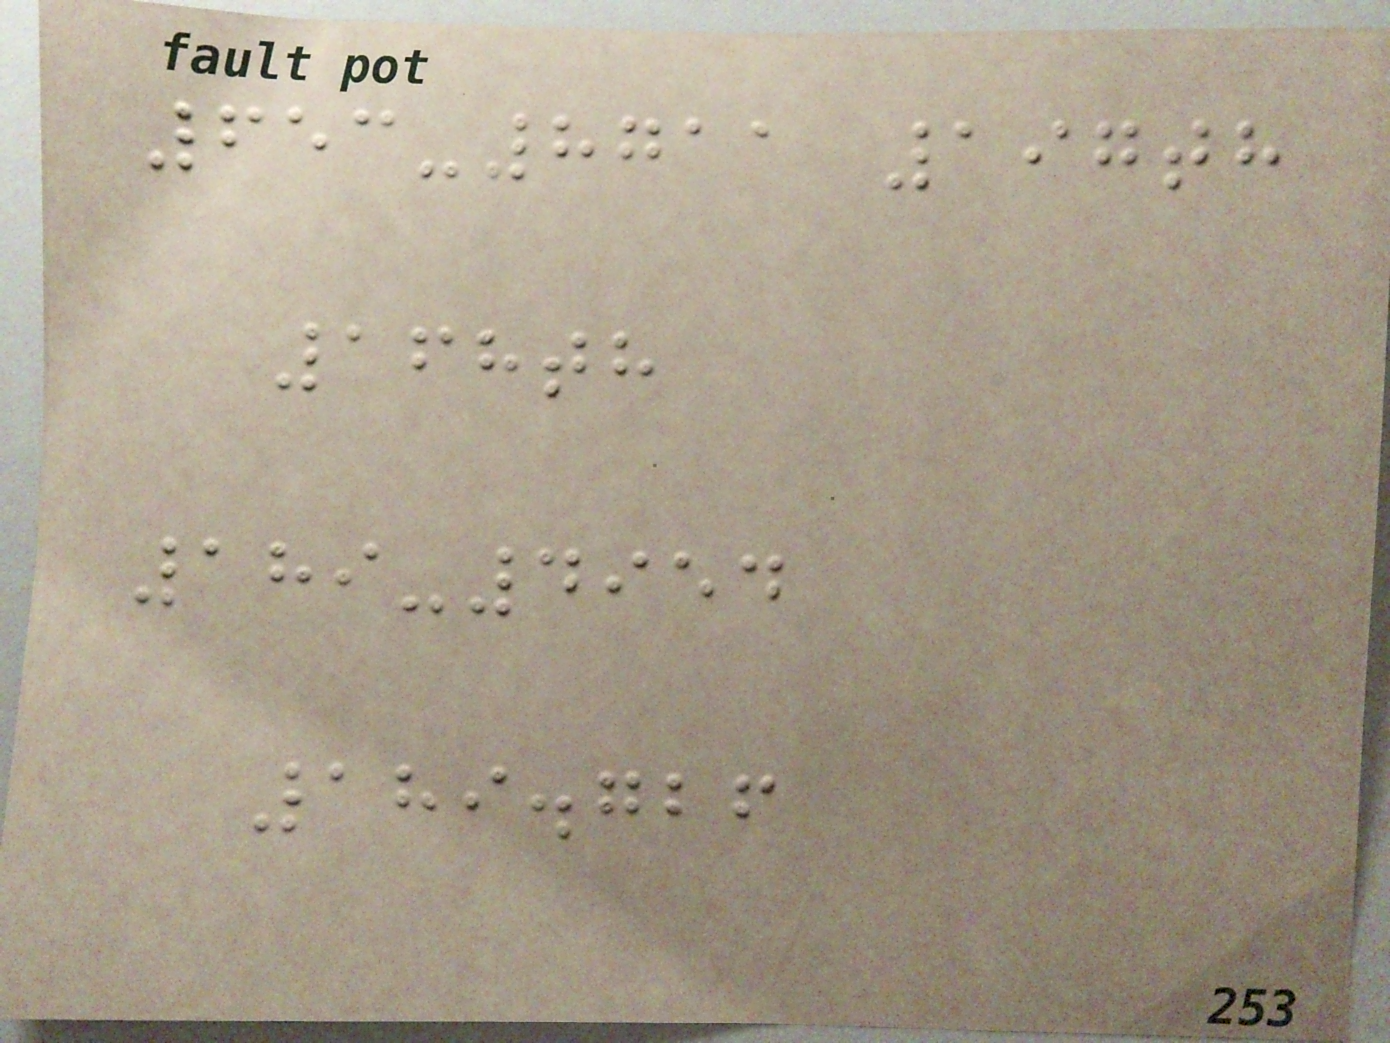653-8711 197th
168th
189-4954
189.726
